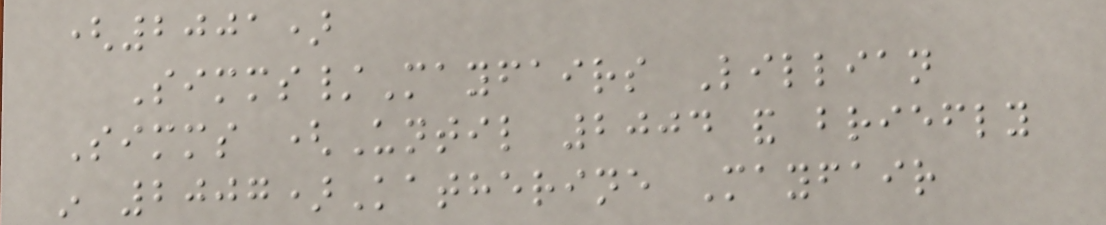(2001)
Simms/Mayfairs Lillian
Simms (Until 2004 and briefly
in 2007)Katherine Mayfair
